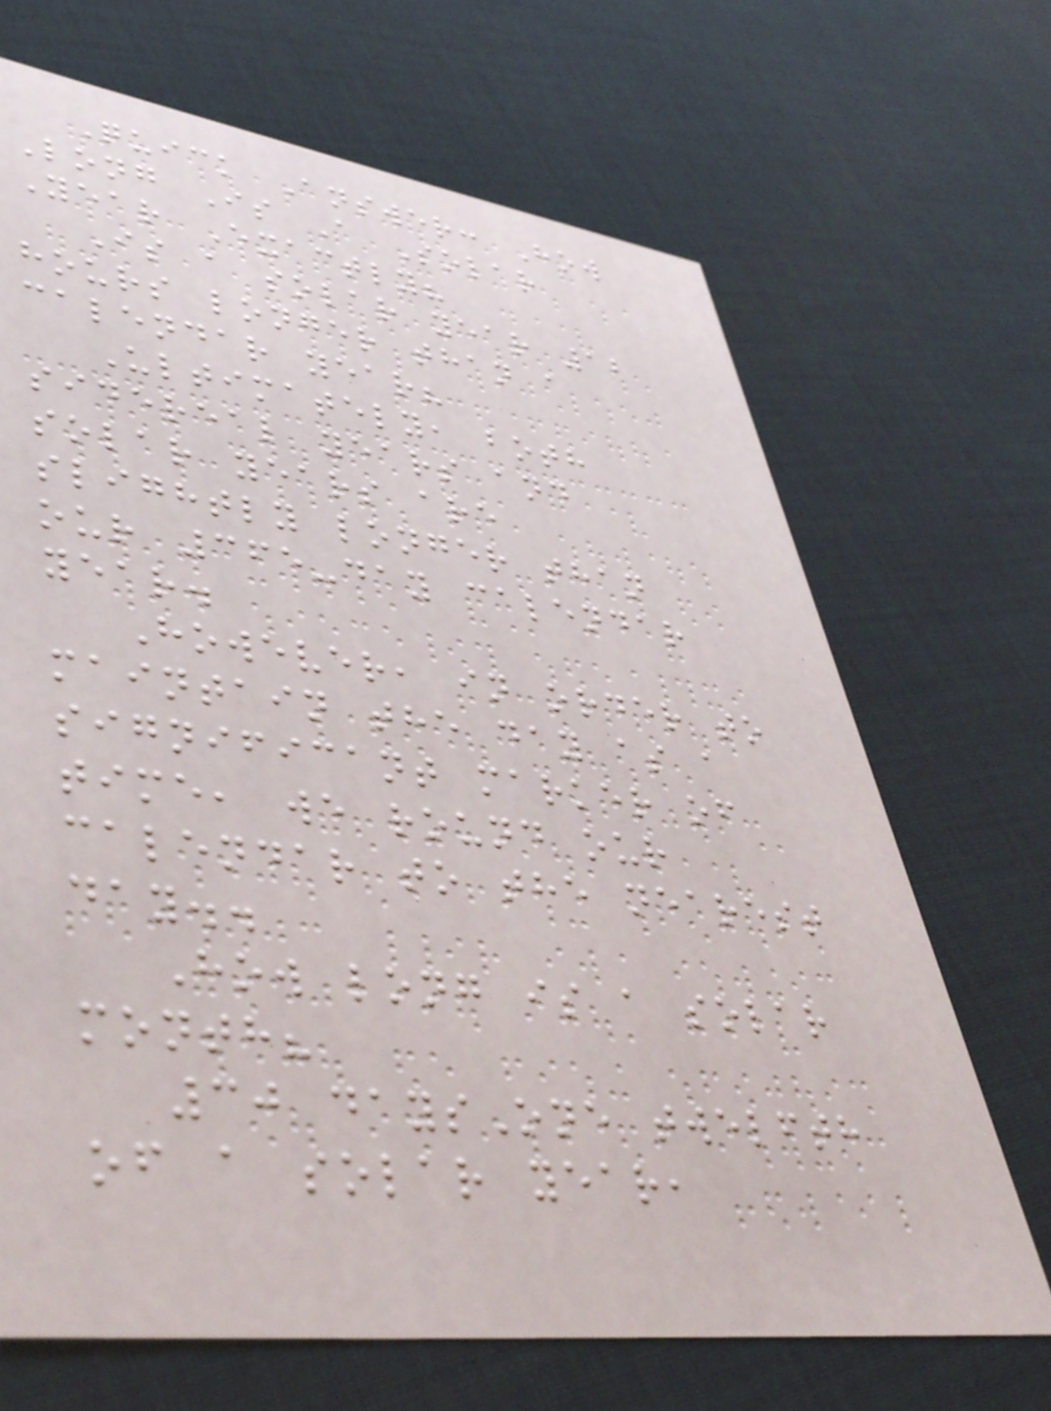Quick Answer: How
Long Is A Solar
Year Exactly?
Is a solar year 12
hours longer than a
calendar year?
Ultimately, both
sidereal years and
solar years are
slightly longer than
our 365-day calendar
year.
However, in order to
maintain the day as a
significant marker of
time, we round our
calendar to the nearest
day..
How long is a solar
month?
30 daysOne twelfth
of a solar year,
